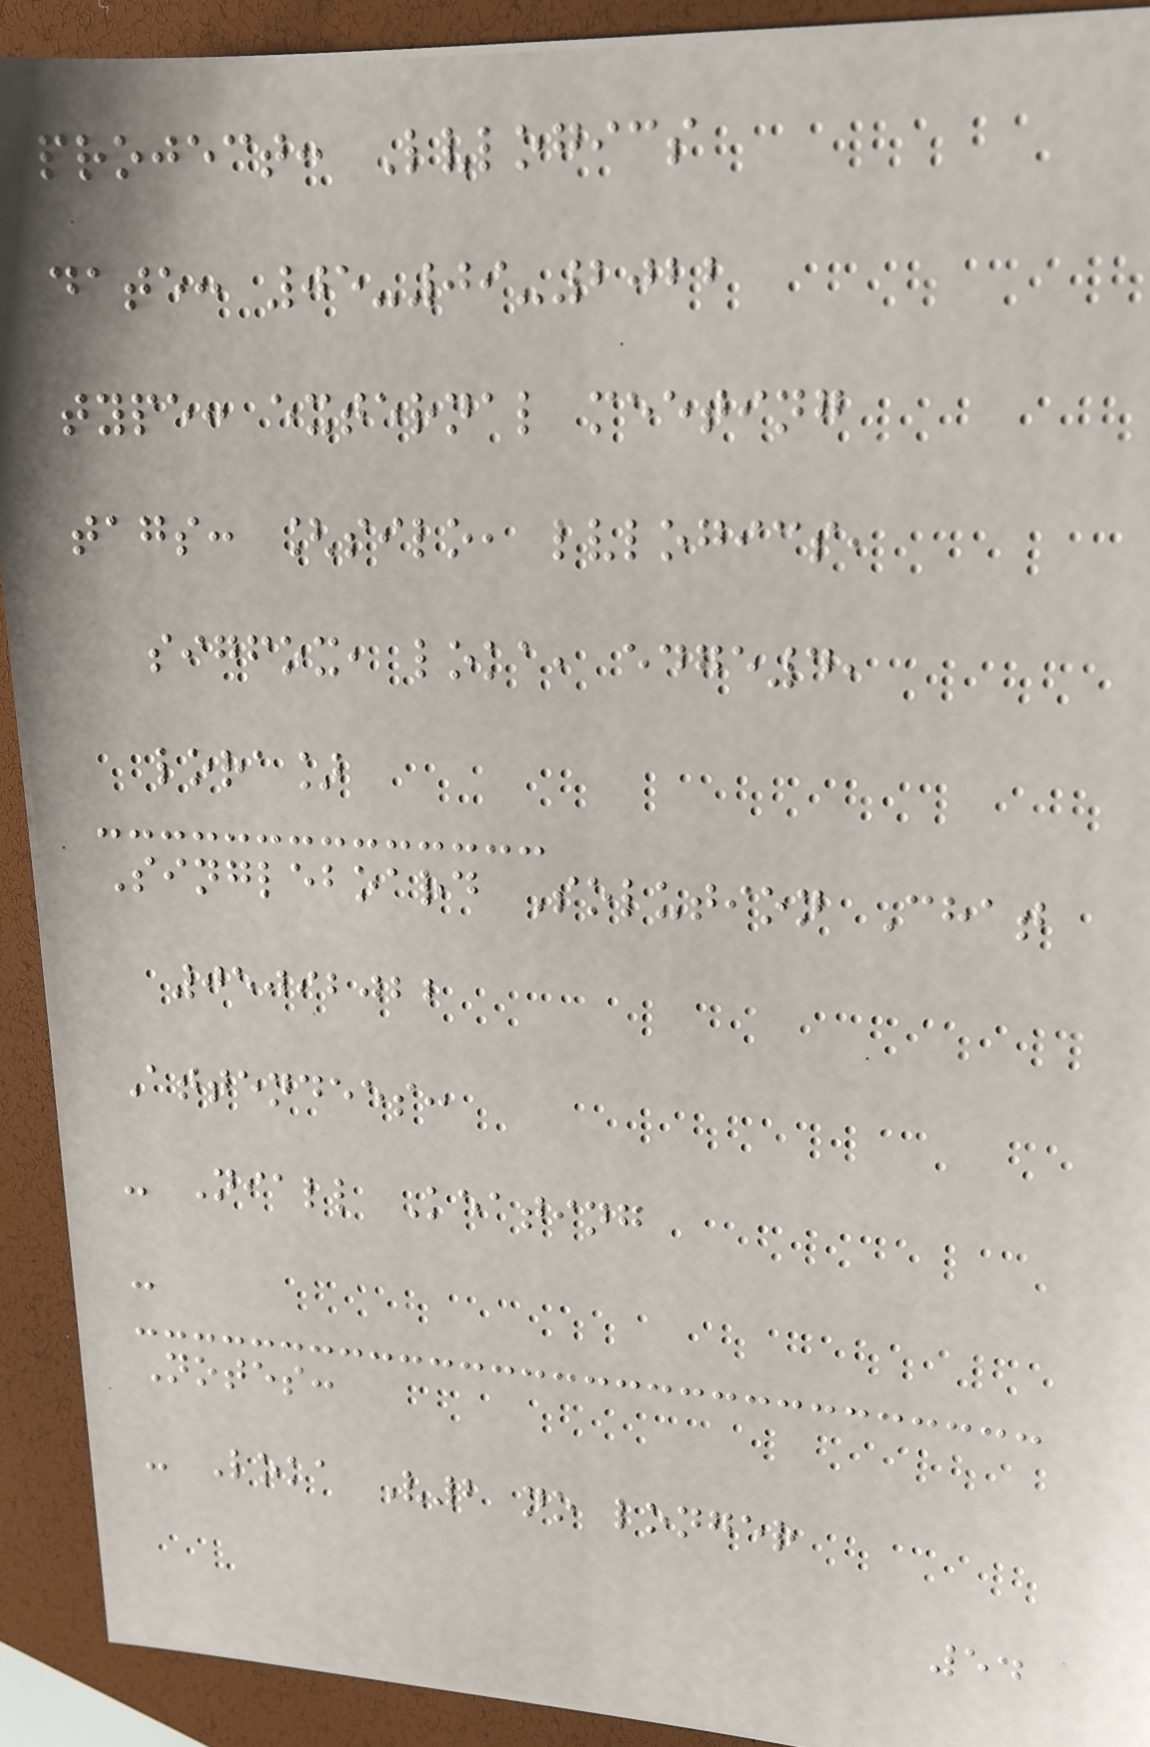project: Lvlogics
date: 05-09-2022
type: external meeting
tags: [silo, lvlogics,
sigfox, loka, edge4,
lora]
Singleboard Solution Chat
05092022
Attendees:
- Niall Keating
-
Notes:
- Loka V2 no longer
54
